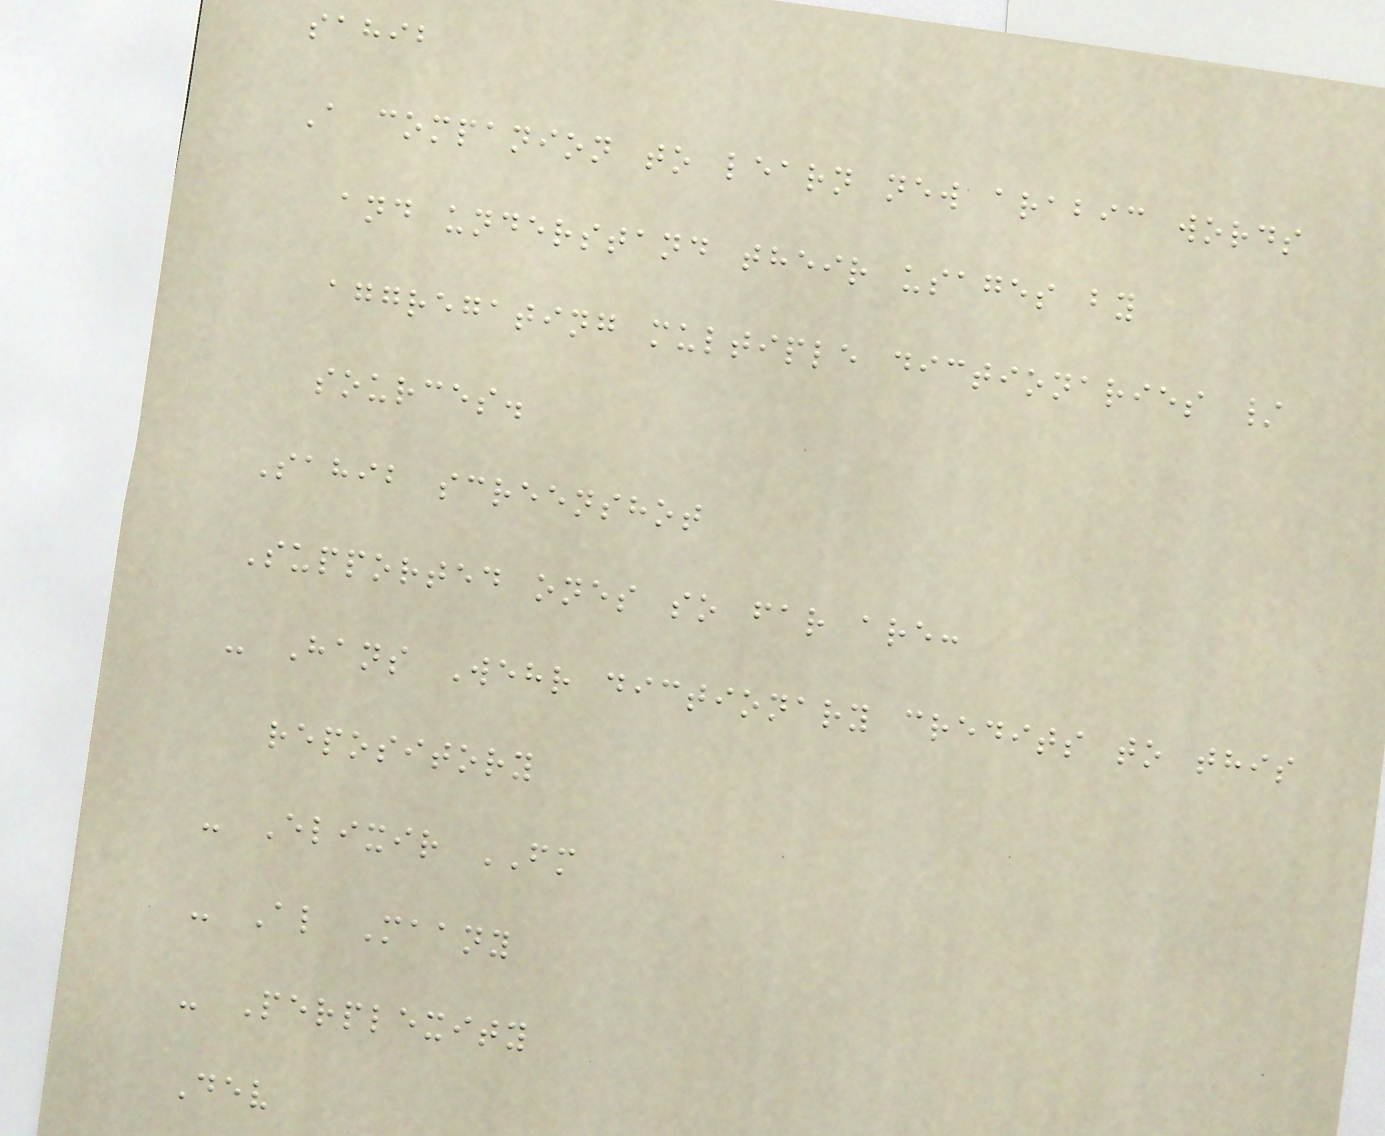sahib
A companion to learn new arabic words
and understand their usages by
aggregating multiple dictionaries /
sources.
Sahib screenshot
Supported ones so far are:
- Hans Wehr dictionary credits to this
repository
- Elixir FM
- Al Maany
- Perplexity
Dev
